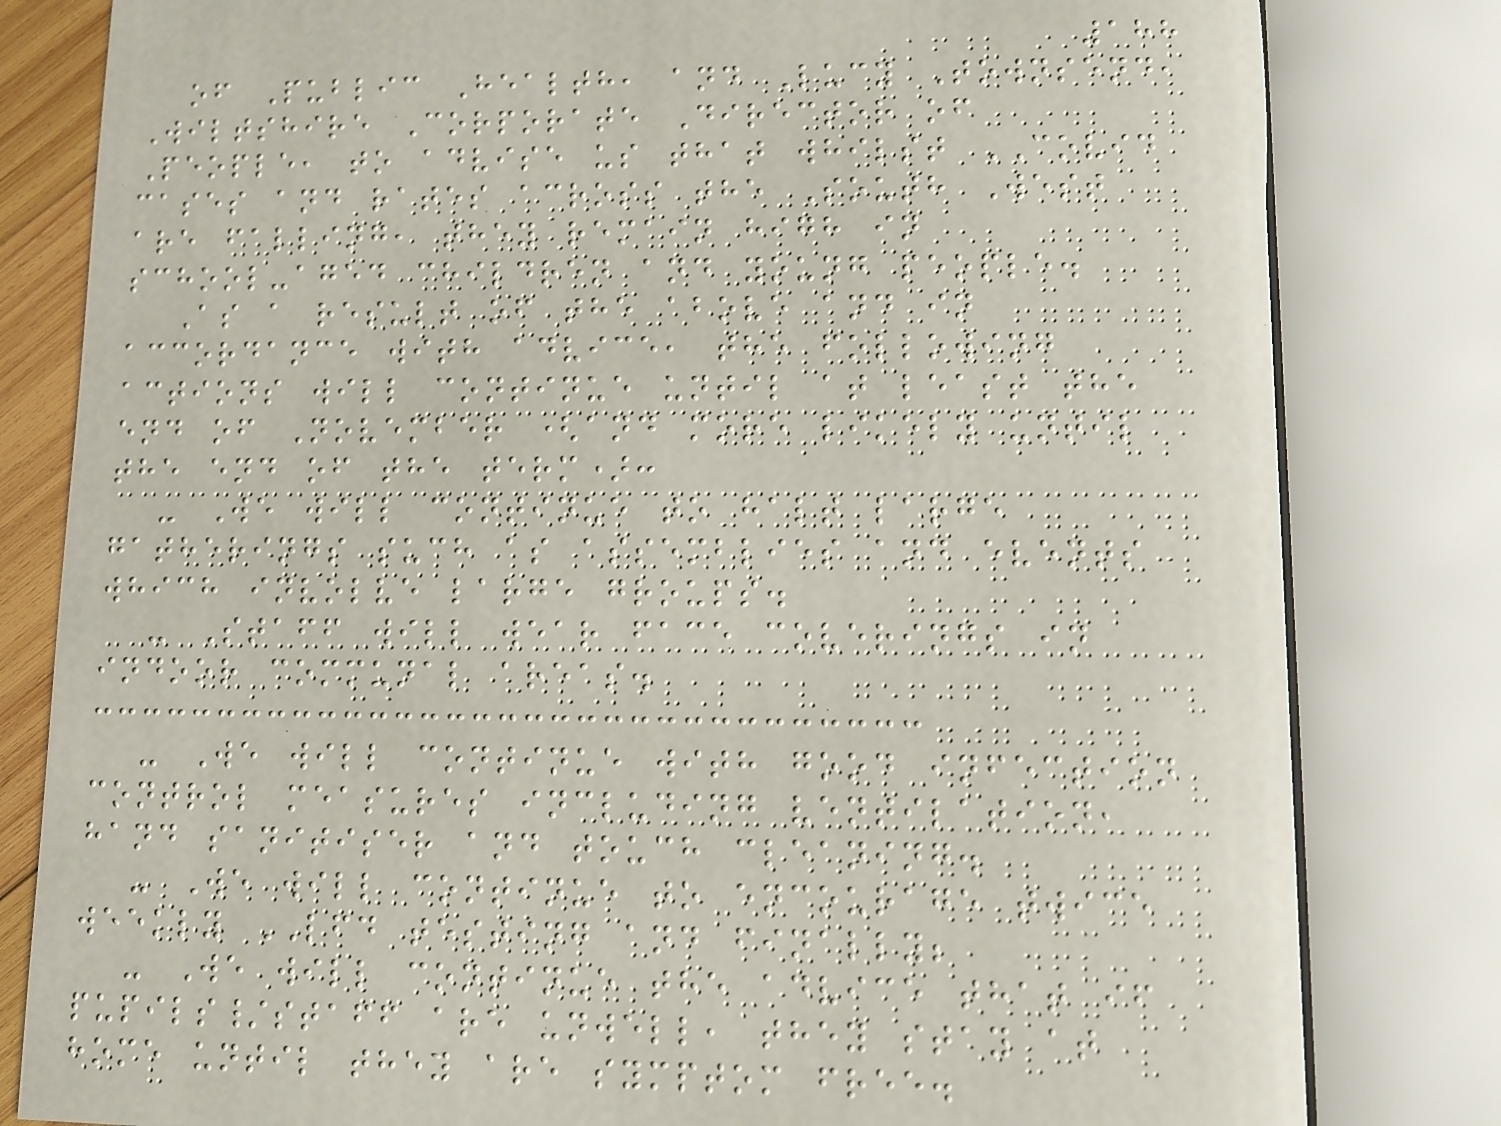188
of Public Health, and Lucy Townsend,
Wiltshire Corporate Director of
People, to advise us that whilst COVID
cases and rates across the South West
are falling, they remain high in
school-aged children and young people.
As a result of the above and in
accordance with advice, the following
actions will continue until at least the
end of November (and more likely until
the end of the term):
- We will continue to halt large
gatherings such as assemblies and events
which involve large groups.
- Staff will wear face coverings in
indoor communal areas.
- We will continue with good infection
control measures including ventilation,
hand sanitiser and touch cleaning.
- We will continue to encourage twice
weekly LFD testing and finally;
- We will continue the advice that if
pupils/staff are unwell, they stay at
home until they are symptom free.
